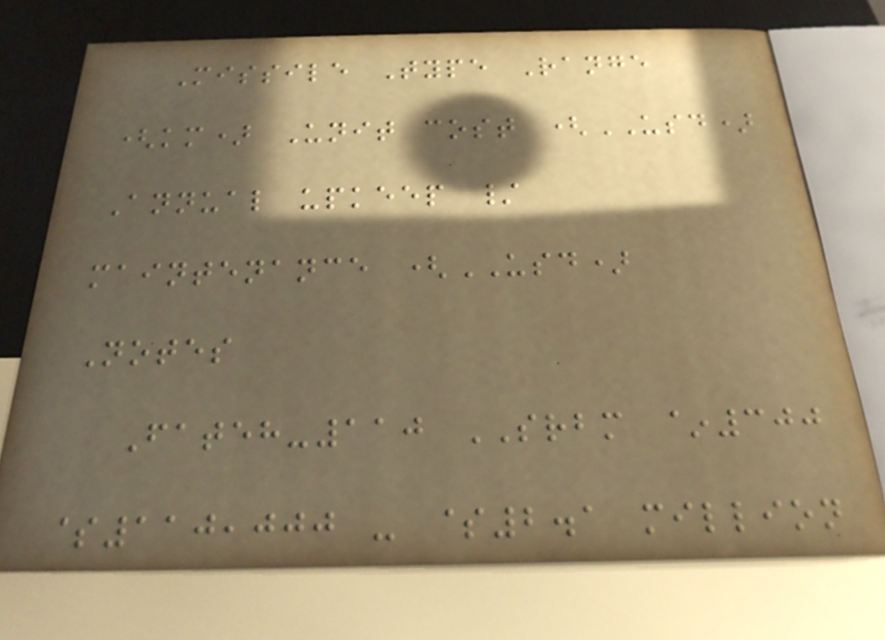Missile Type Range
(km) Unit cost (USD)
Annual upkeep /
maintenance (USD)
Notes
Fateh-110 SRBM ~300
$110,000 - $2.1 million
